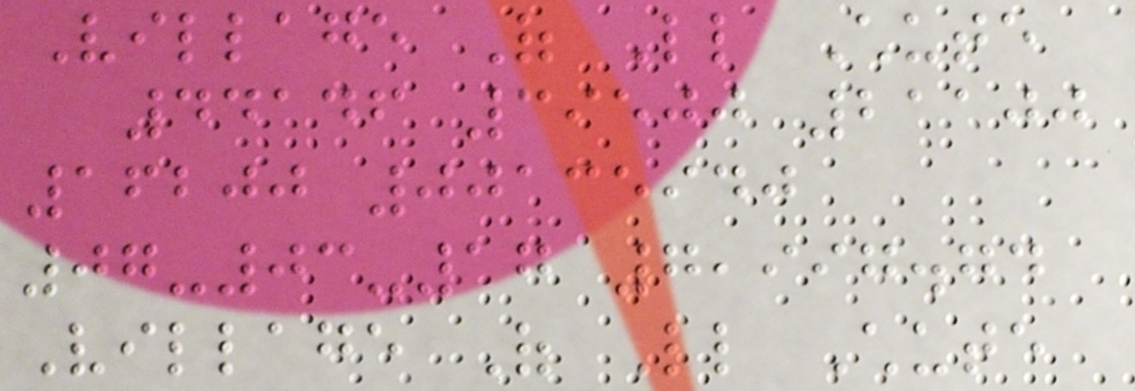Village Of Little Chute
44146 39500 21100
16200 00135940
07-03-17 7,997.74
Village Of Little Chute
